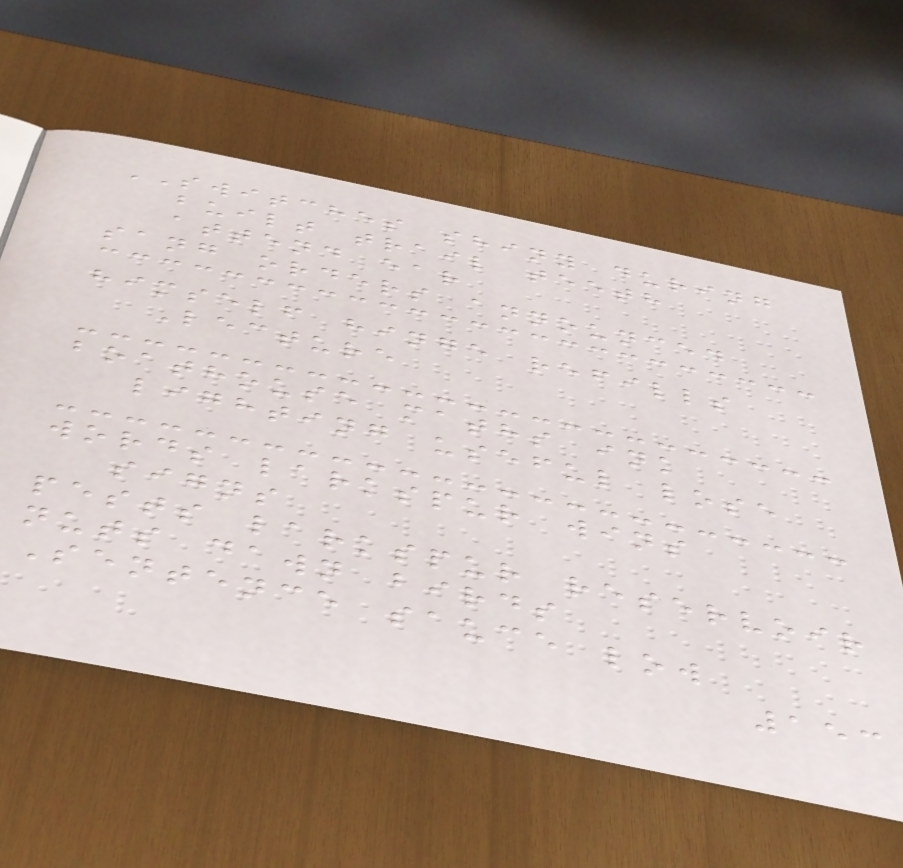SWITCHES shiny during
built trail teeth
attend ear
sang orders announced
himself hinge refills
Lecture
boathouse maths ink
lighting useful lose
words larkspur wins
signs
pests larkspur reservoir
nuts dawn birds
Sentence sauce low
153
